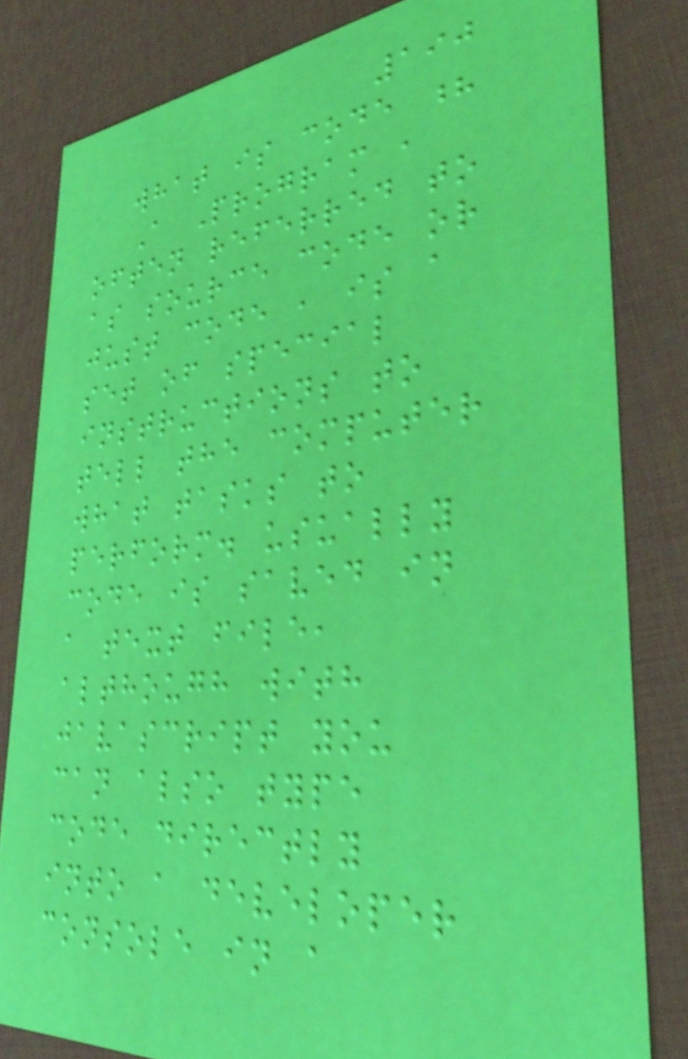190
what is code ?
A Program ,
often referred to
as source code or
just code , is a
set of special
instructions to
tell the computer
what tasks to
perform. usually
code is saved in
a text file,
although with
javascript you
can also type
code directly
into a developer
console in a
